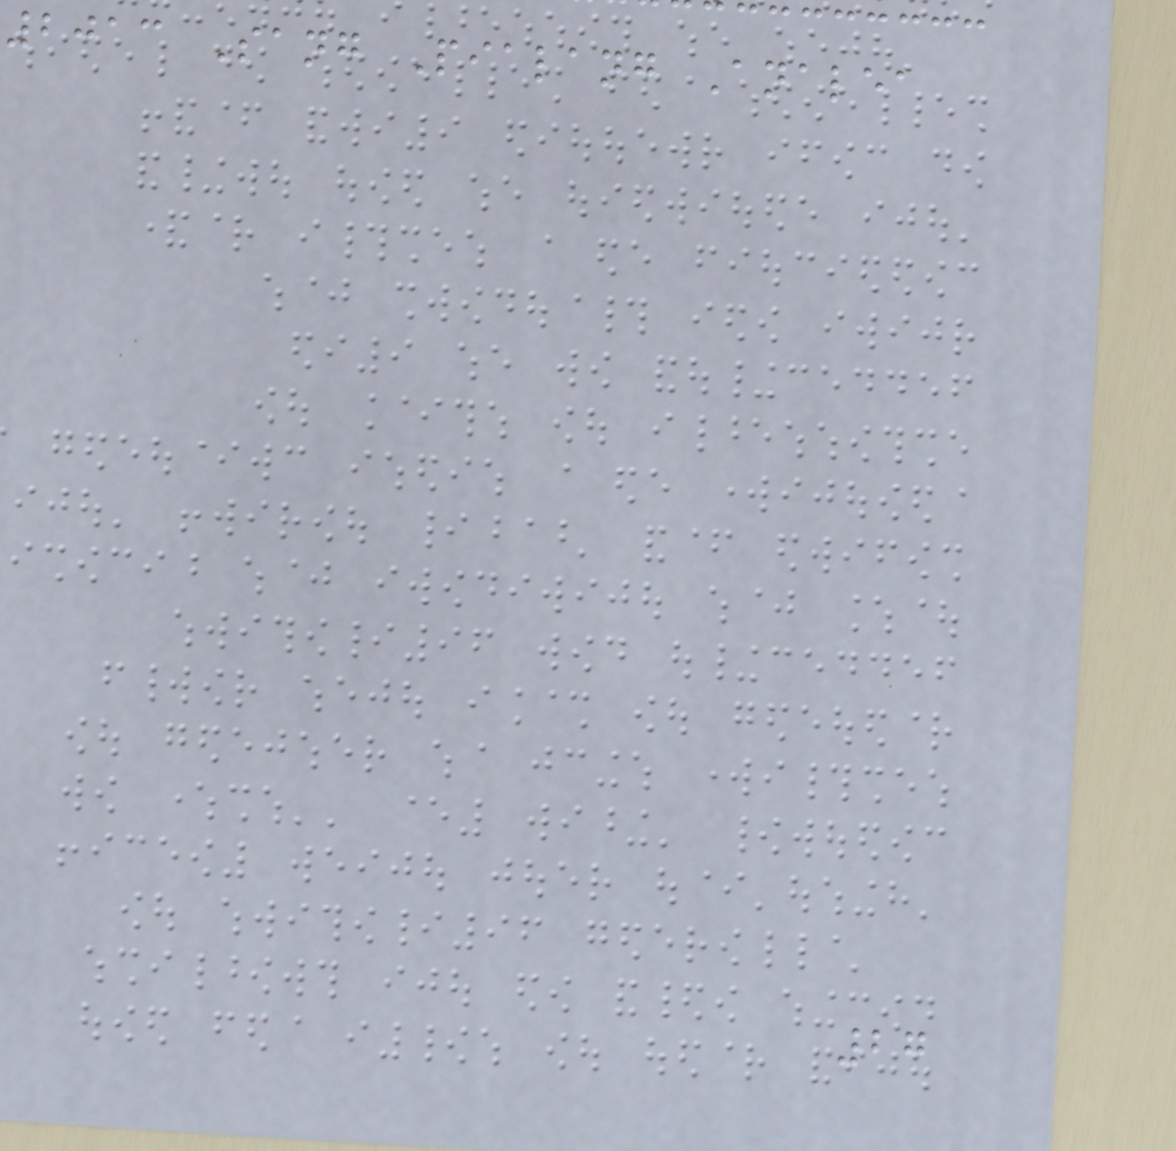2013 Sang Pialang Analea
27
